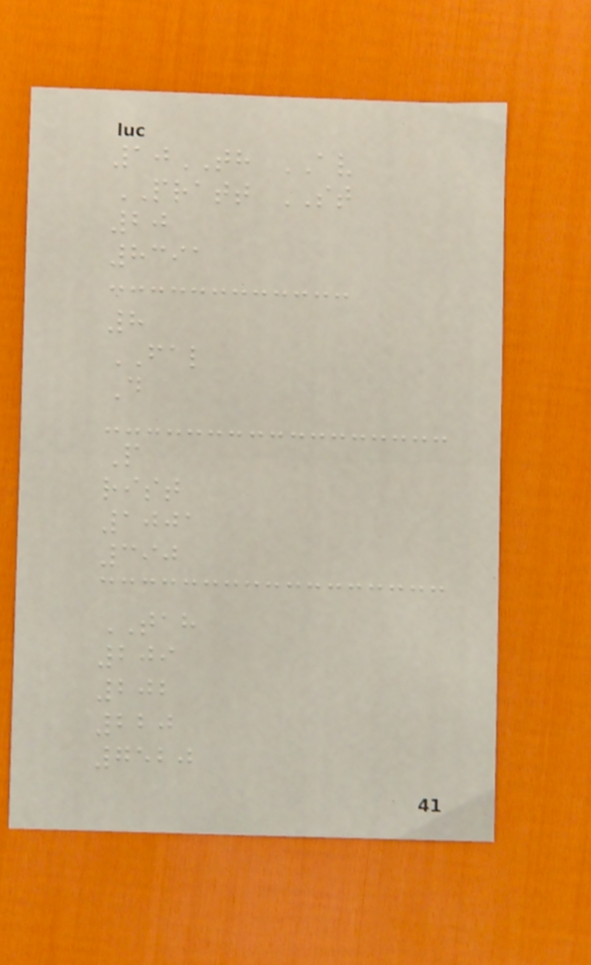10TH AV
PRATT ST
20
8391
8
FAL
D
P
rist
1001
390
TAH
209
202
220
7520
